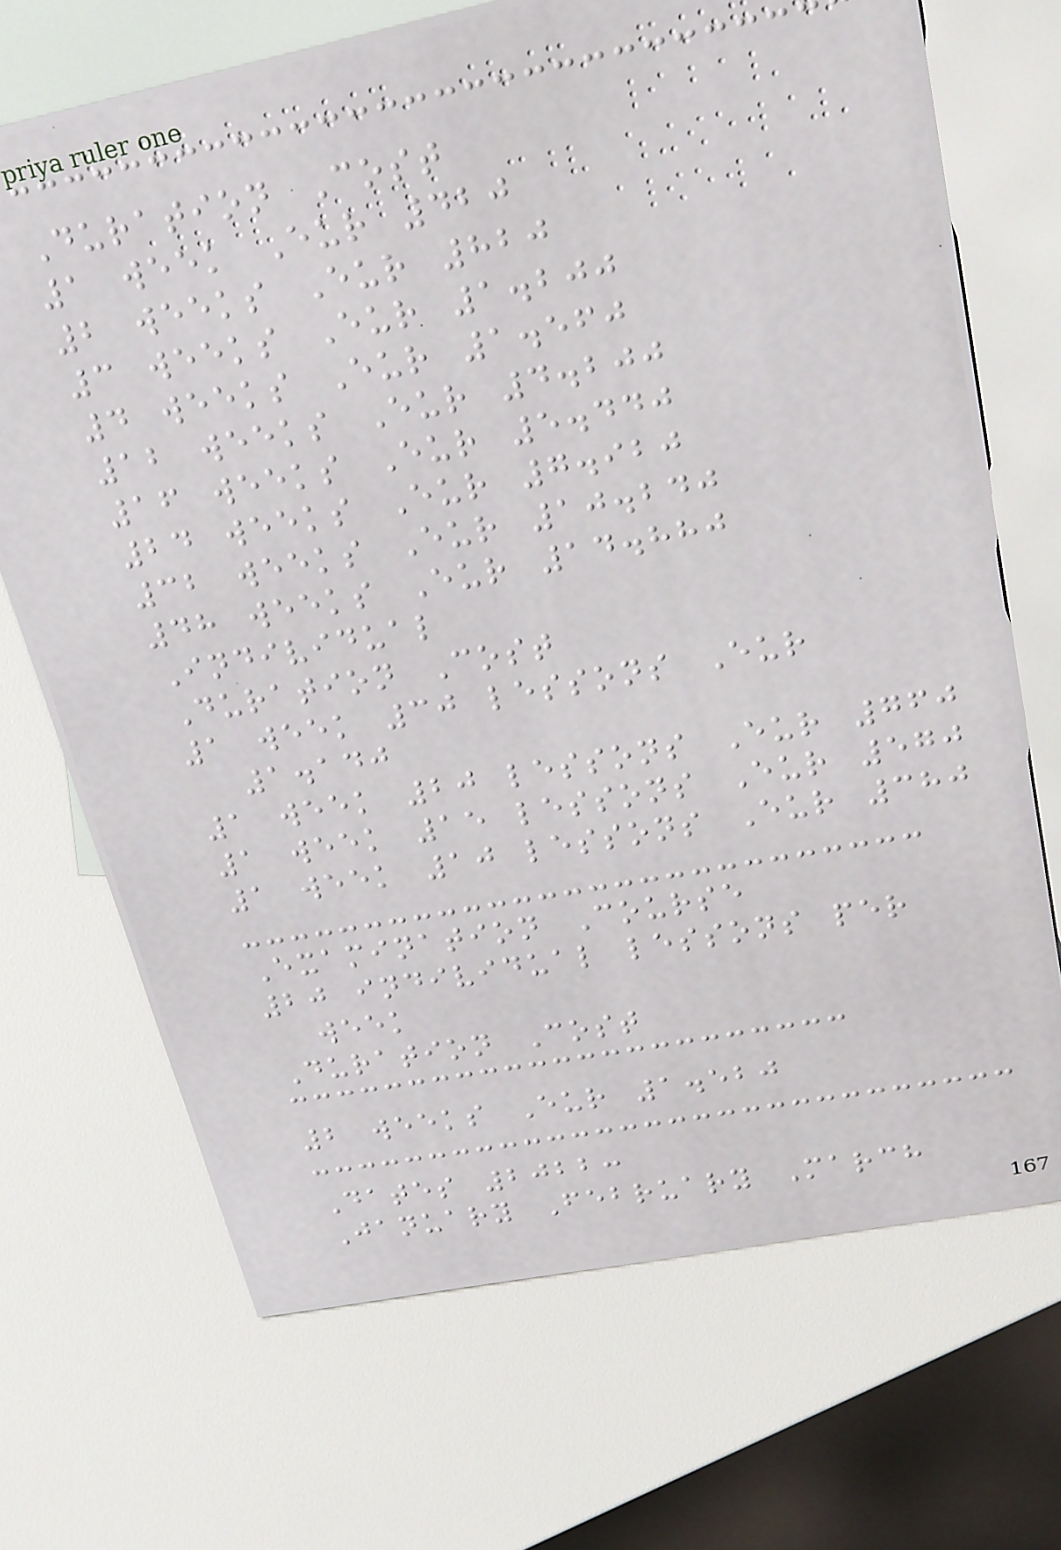Duration Cost
1 week Eur 420
2 weeks Eur 820
3 weeks Eur 1.200
4 weeks Eur 1.560
12 weeks Eur 4.200
16 weeks Eur 5.440
24 weeks Eur 7.920
32 weeks Eur 10.240
48 weeks Eur 14.880
Individual
Duration Cost
1 week 30 lessons Eur
1.140
1 week 20 lessons Eur 760
1 week 15 lessons Eur 570
1 week 10 lessons Eur 380
Examination Course
20 individual lessons per
week
Duration Cost
2 weeks Eur 1.520
Dates 2022:
January February March
